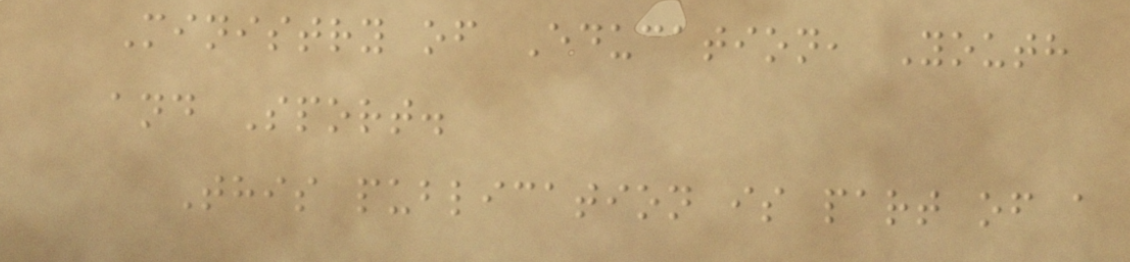Ministry of Education, Youth
and Sport.
This publication is part of a
